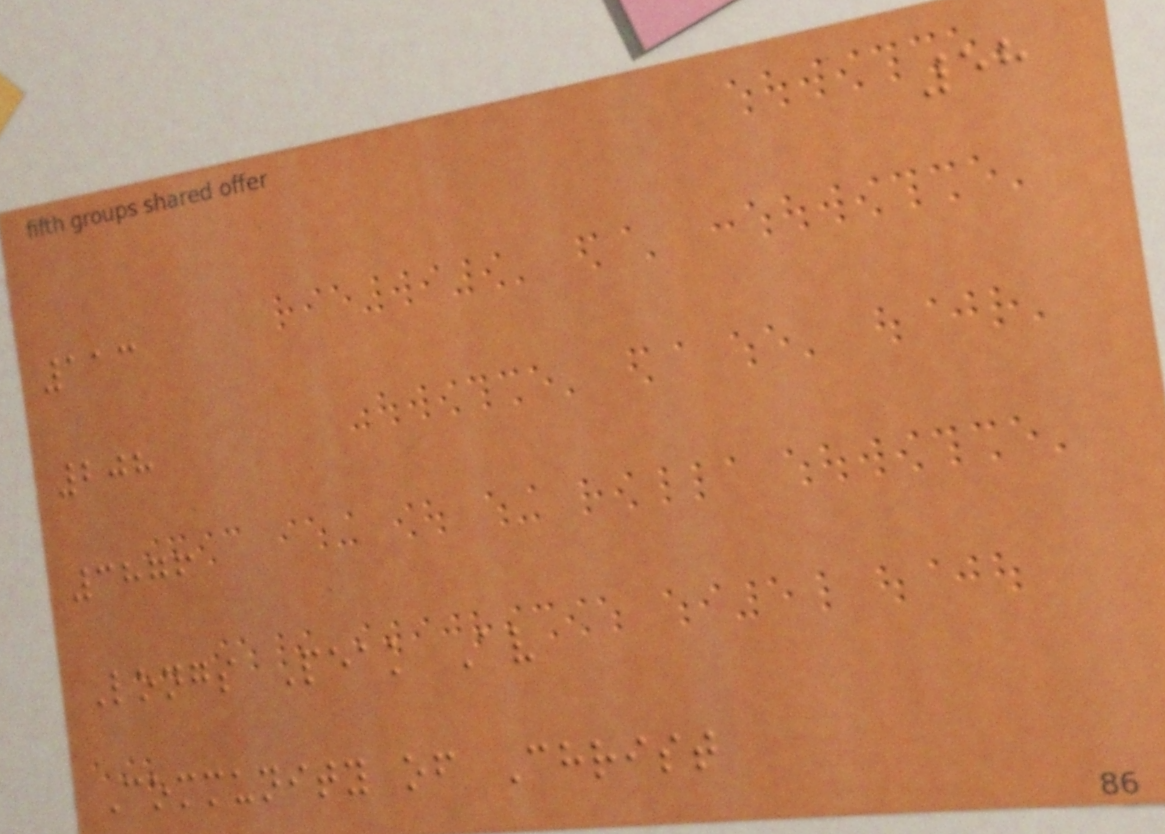58
113
208
3876
Longs Peak Av
Community of Christ
